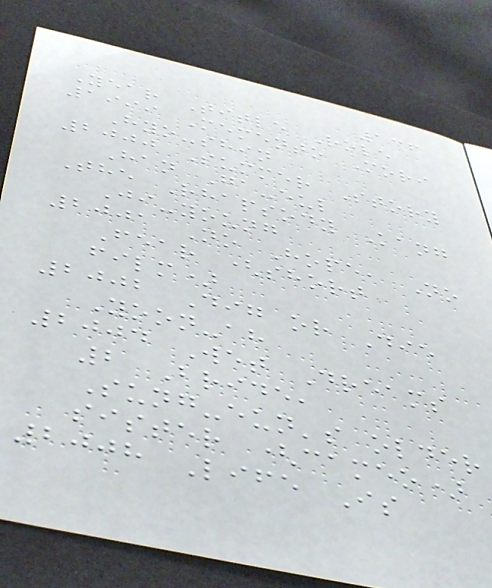136
Year Title Role
1999 Memento Mori
Hyo-shin
2000 Summer Story
Han Ga-eul
The Rhapsody Kang
Ji-young
2001 No Hope, No
Fear (short
film)
2002 Dig or Die
Yoon-ah
2004 Wet Dreams
2 Bride,
Sung-eun's older
sister (cameo)
2008 Life Is
